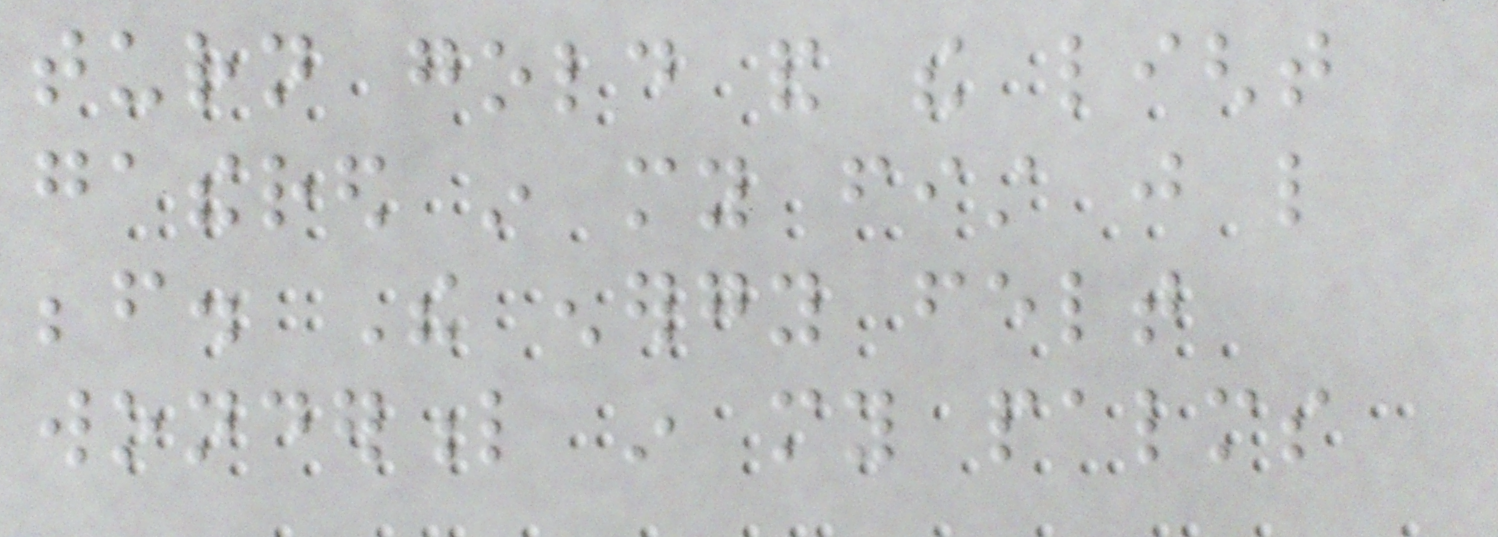turn gold and the light
gathered in my fist just like
before. The energy felt
wonderful in my palms
